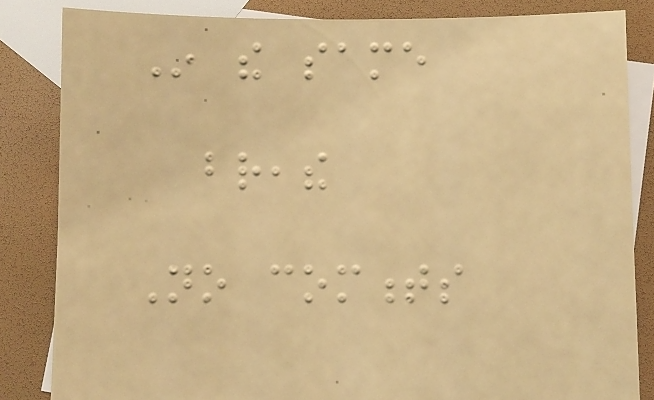In the same
breathe
No comments
